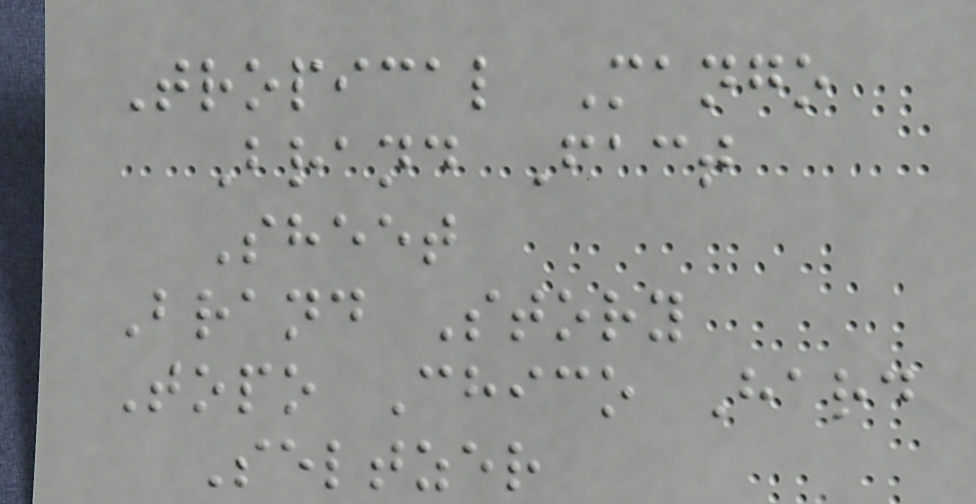Tropical Mango
Brand Fact
Sheet
Brand Story
Topo Chico Hard
Seltzer
